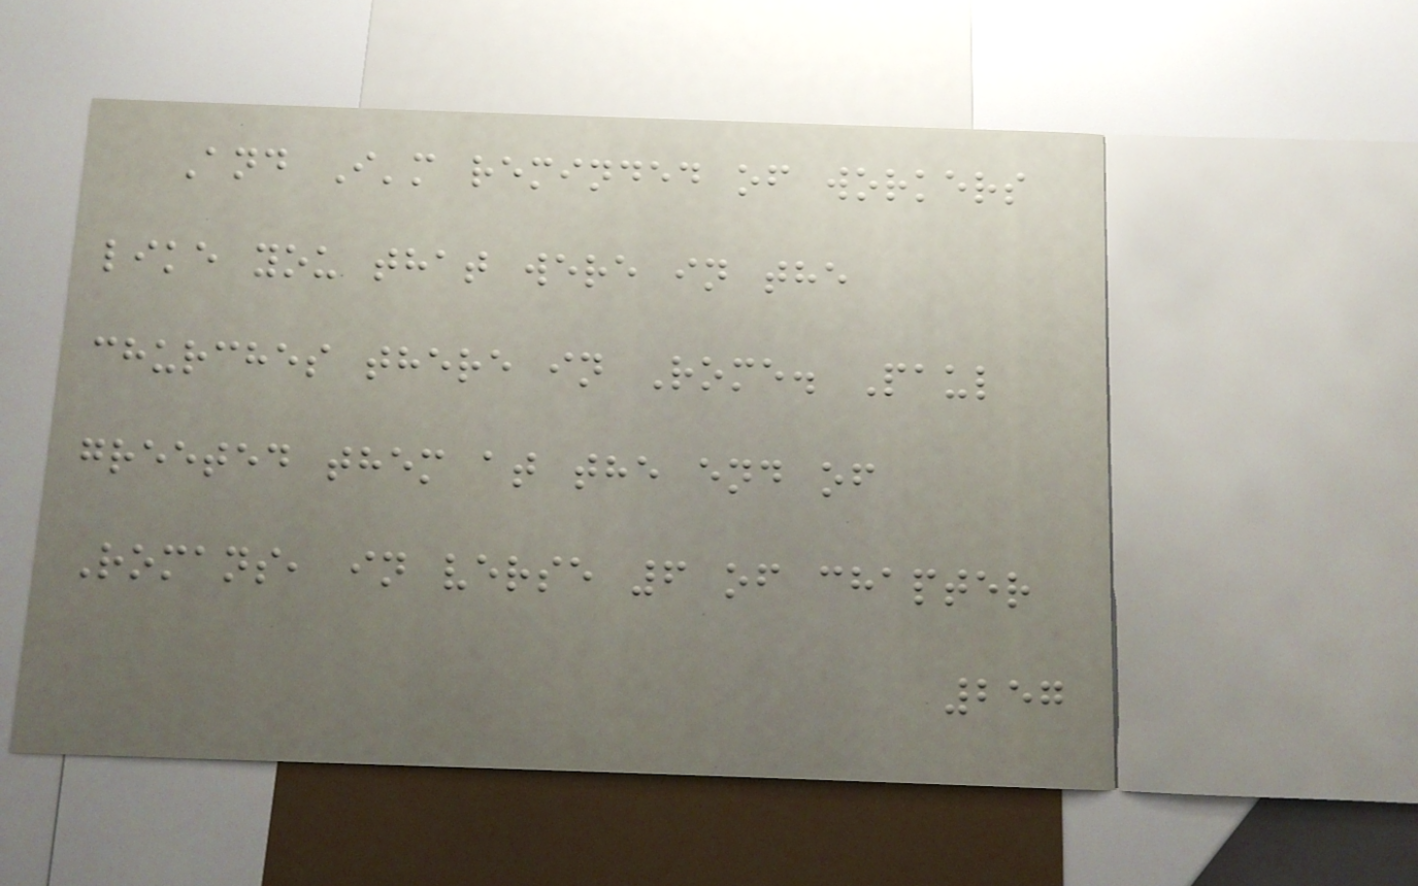And I'm reminded of workers
like you that were in the
churches there in Rome. Paul
greeted them at the end of
Romans, in verse 6 of chapter
257
